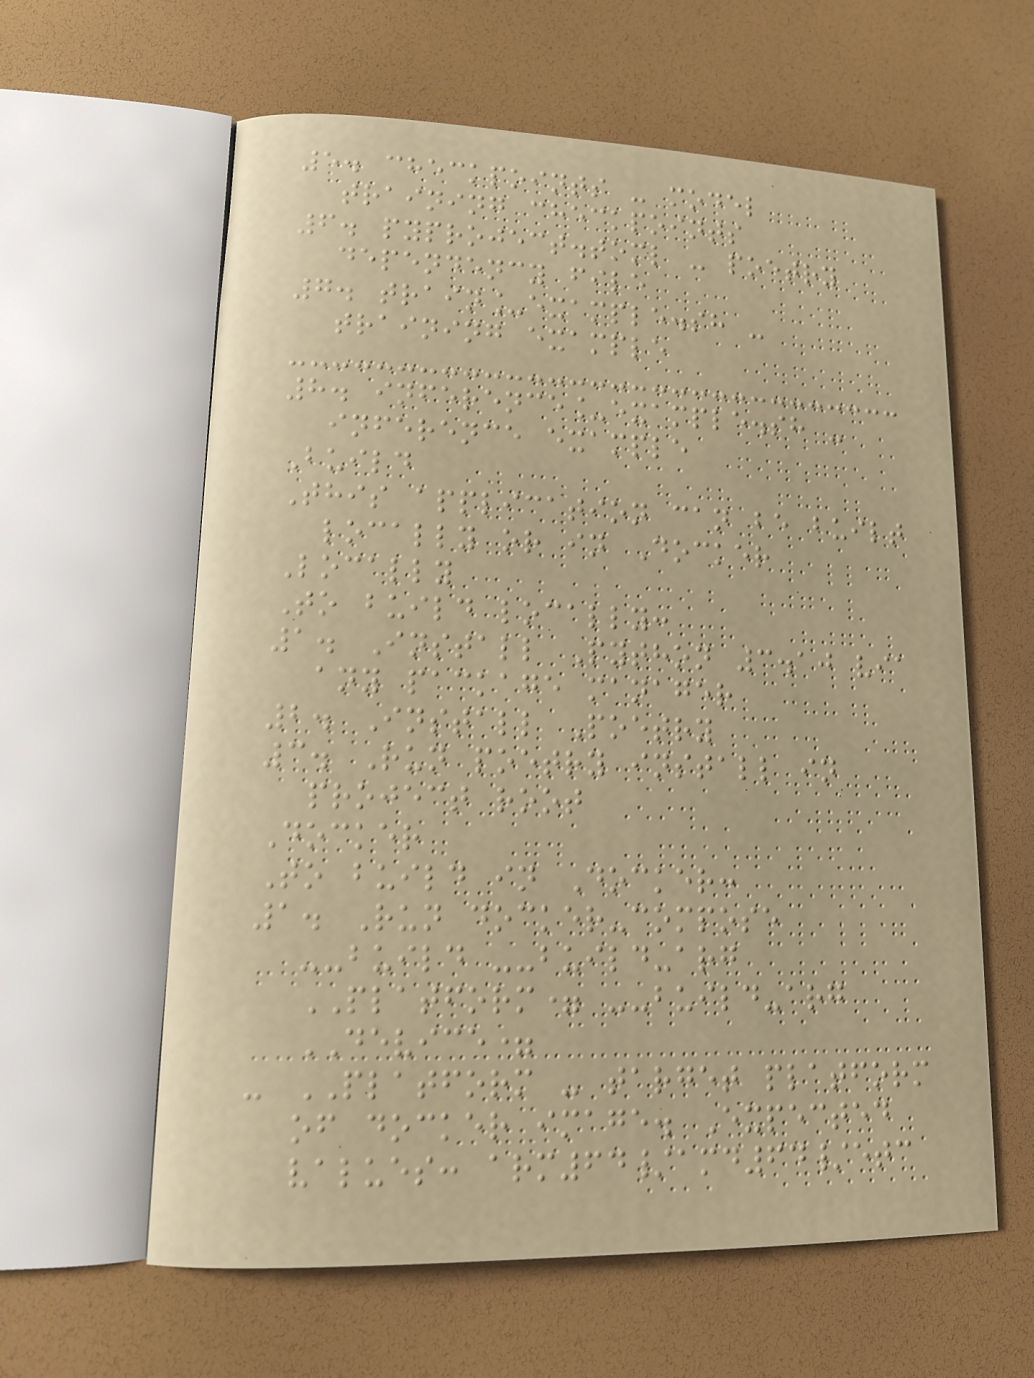5. checkpoints - model
training checkpoints
6. pyproject.toml - poetry
dependency file
7. train_example.sh -
training example
8. inference_example.sh -
inference example
Build
This application can be built
locally or in Docker
Locally
To build locally:
1. Install Python 3.10 via
any package manager
2. Install Poetry
3. Run poetry install in
project root
Docker
To build in Docker:
1. Run docker-compose
--build --build-arg
PLATFORM= --build-arg
DEVICE=
- PLATFORM - target platform
of docker image. Expected
values: arm64/amd64/etc
